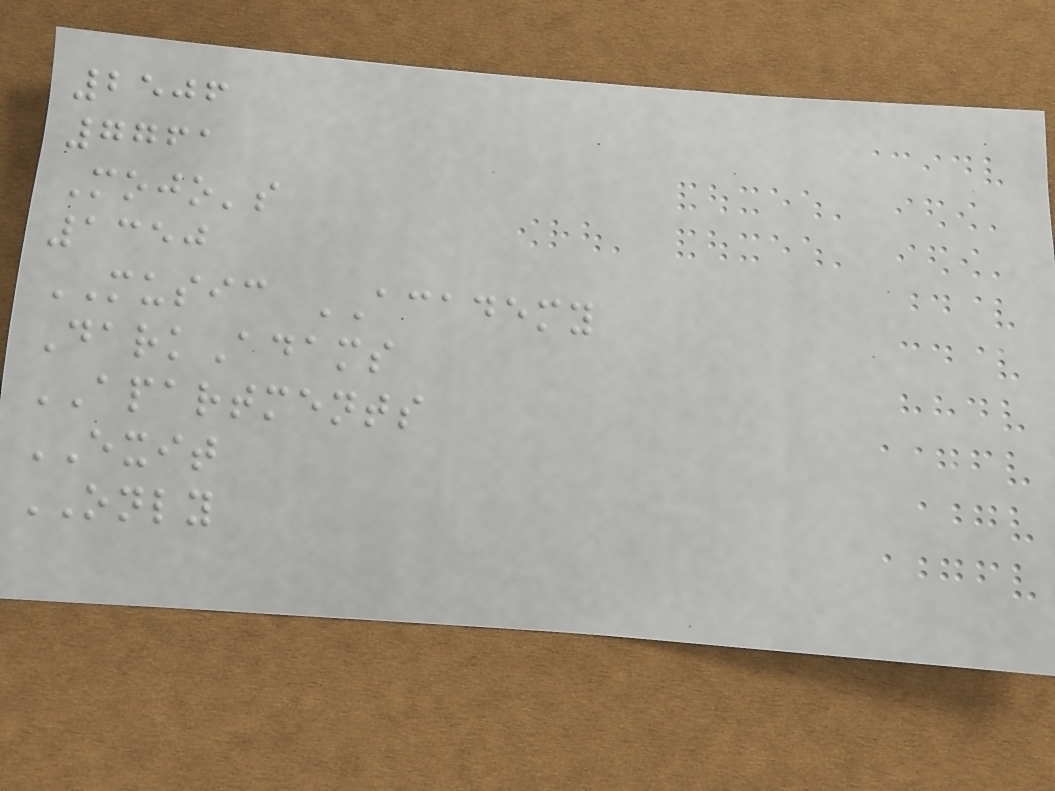2506
7761
Mojo's
1350
MUSIC ACADEMY
DarkAdams
APARTMENTS
EXIT
ONLY
